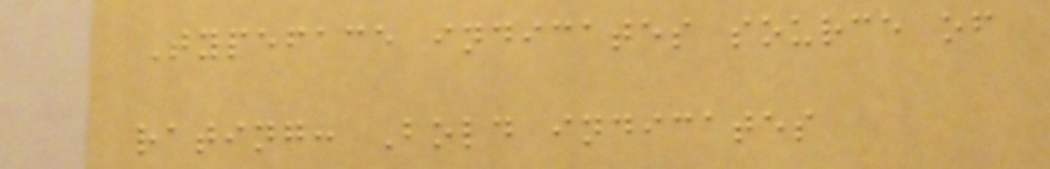Typeface indicates source of
rating: Bold indicates
